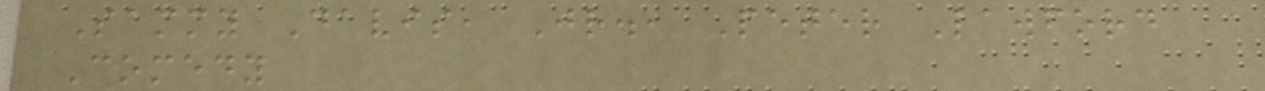Sammy Davis, Jr., Peter Lawford
Comedy
